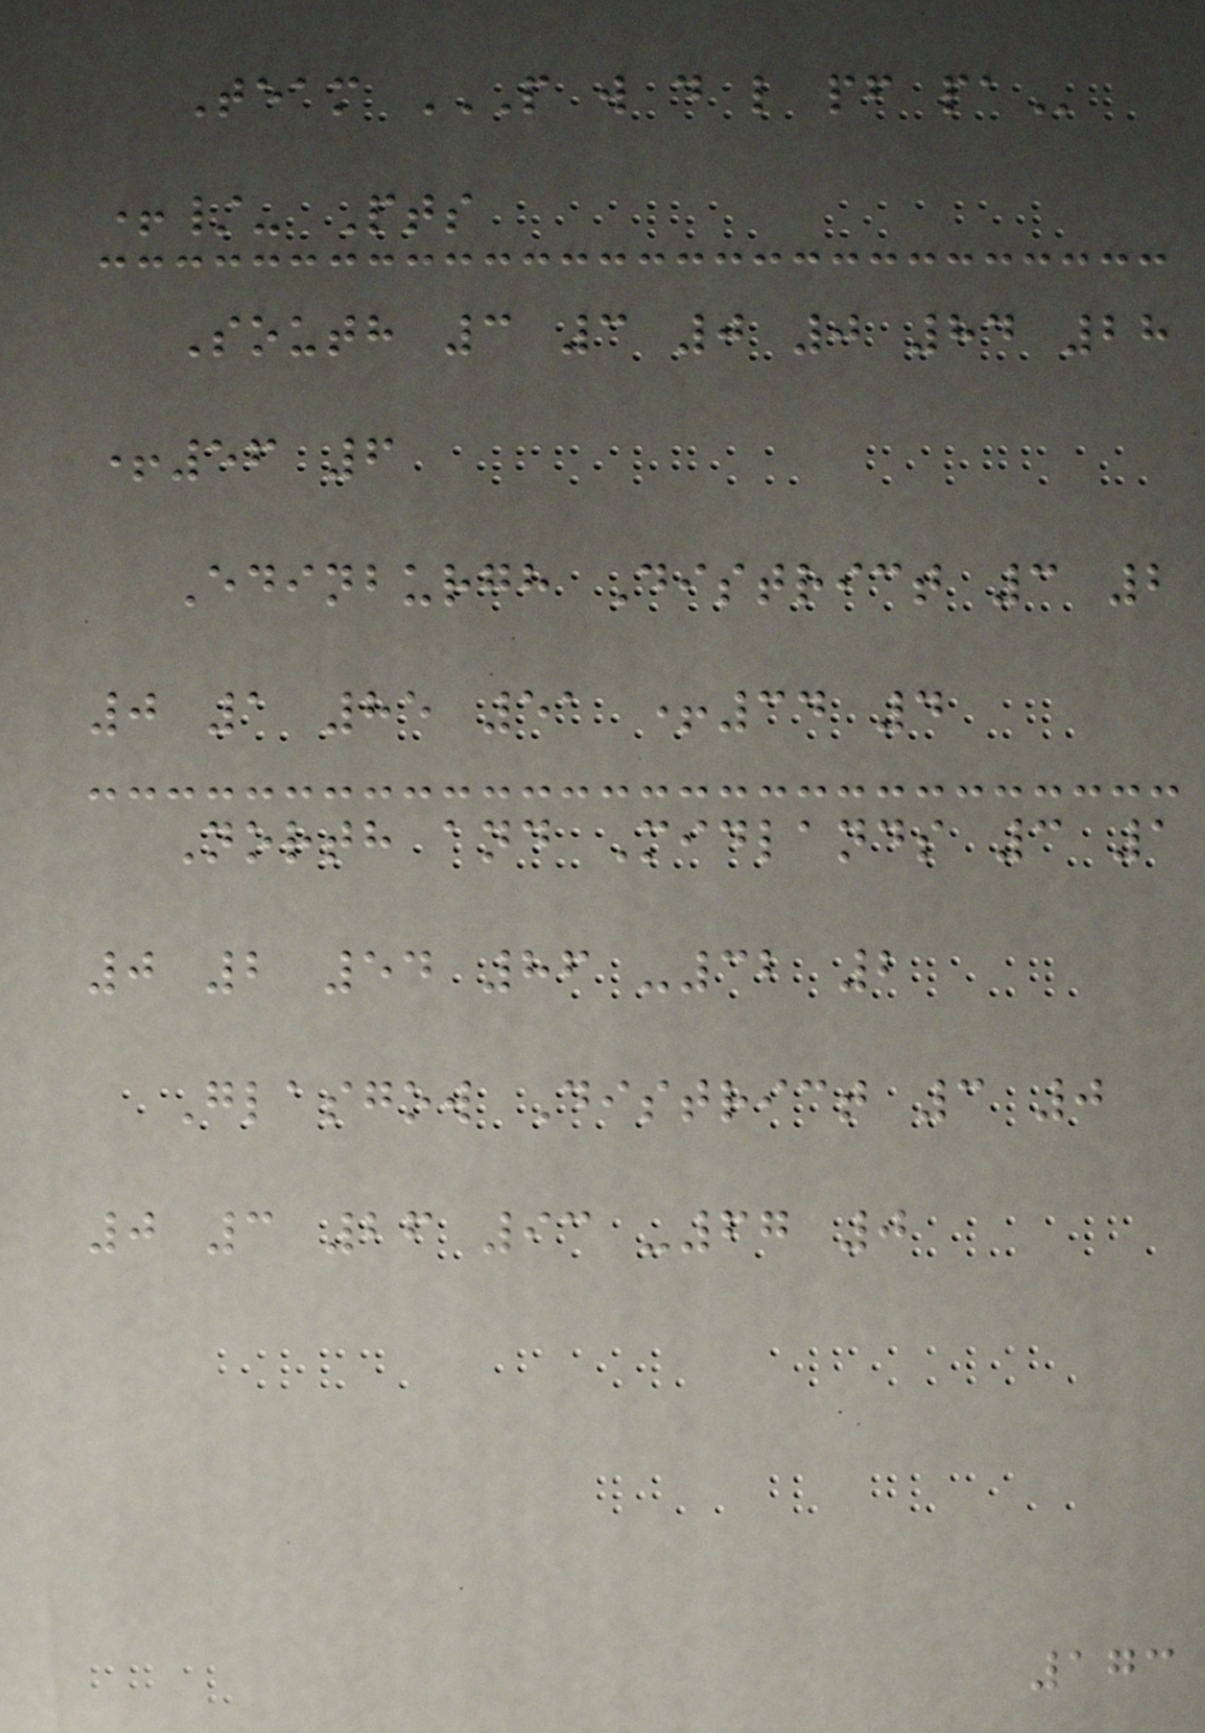Team P W D L PF PA
+/- Pts
South 3 3 0 0 84 28
+56 6
Edinburgh District 3 2
0 1 85 51 +34 4
North and Midlands 3 1
0 2 54 86 -32 2
Glasgow District 3 0
0 3 26 93 -67 0
173
